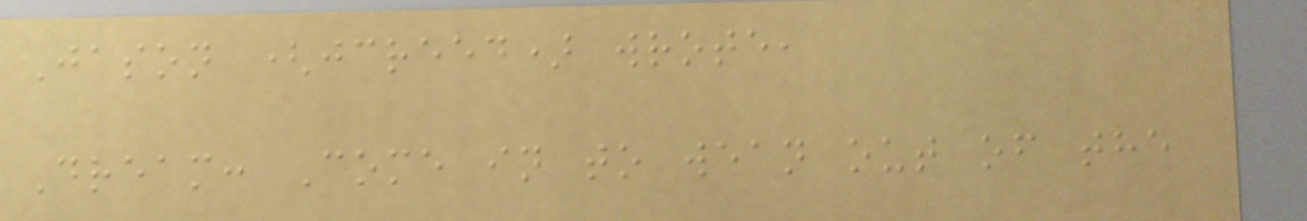Jason (jcreed) wrote,
Dream: Come in to wean out of the
